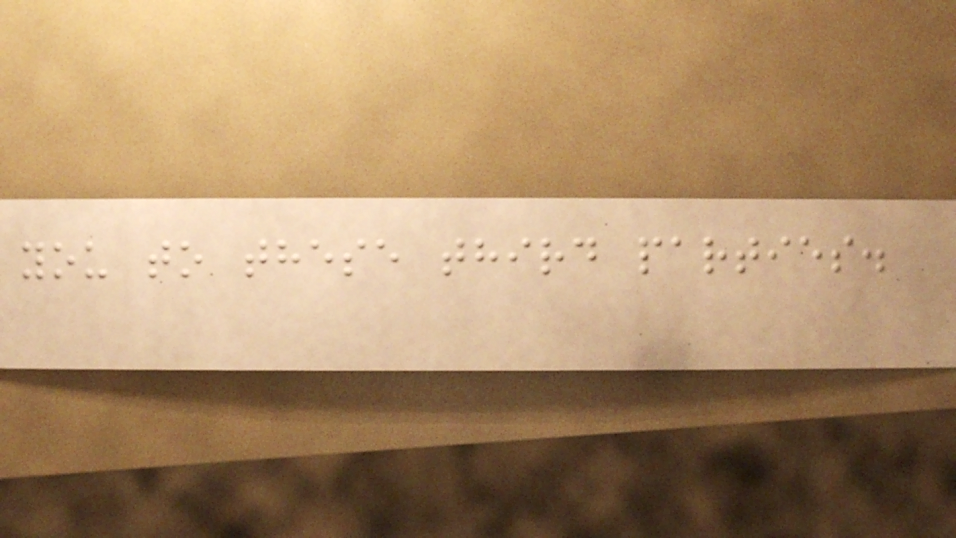you to these third parties.
